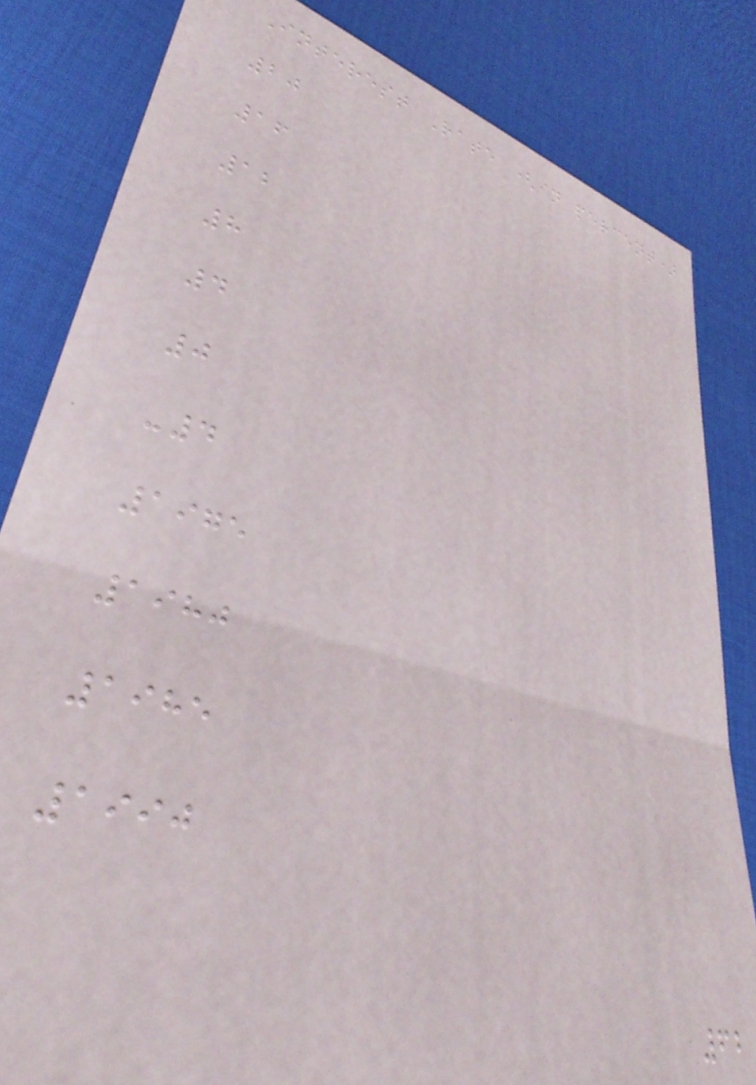Interest Rate (in percent)
20
16
12
8
4
0
-4
1975
1980
1985
1990
62
